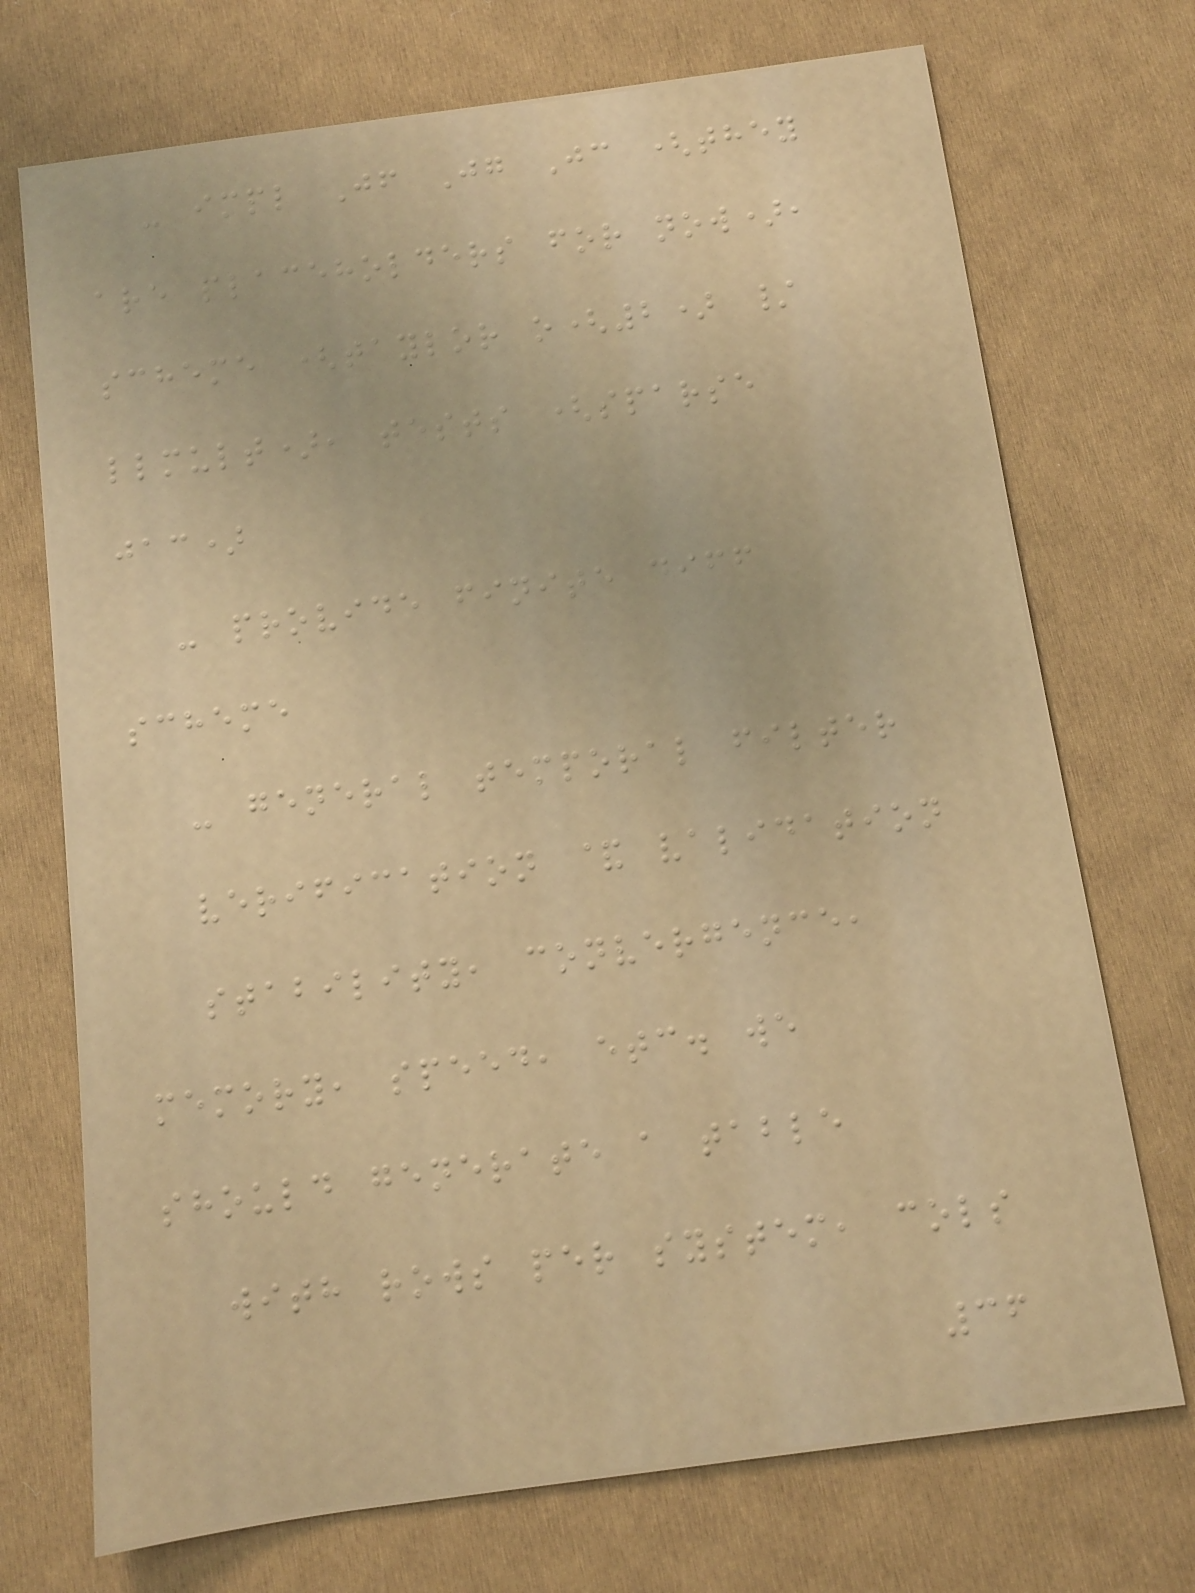- impl Jf Jg Jc (they
are placeholders for now),
scheme (taylor o(2) /
llmult), tests (sparse
jac)
- provide finite diff
scheme
- general temporal filter
verification & validation
stability, convergence,
memory, speed, etc. we
should generate a table
with rows per system, cols
36
